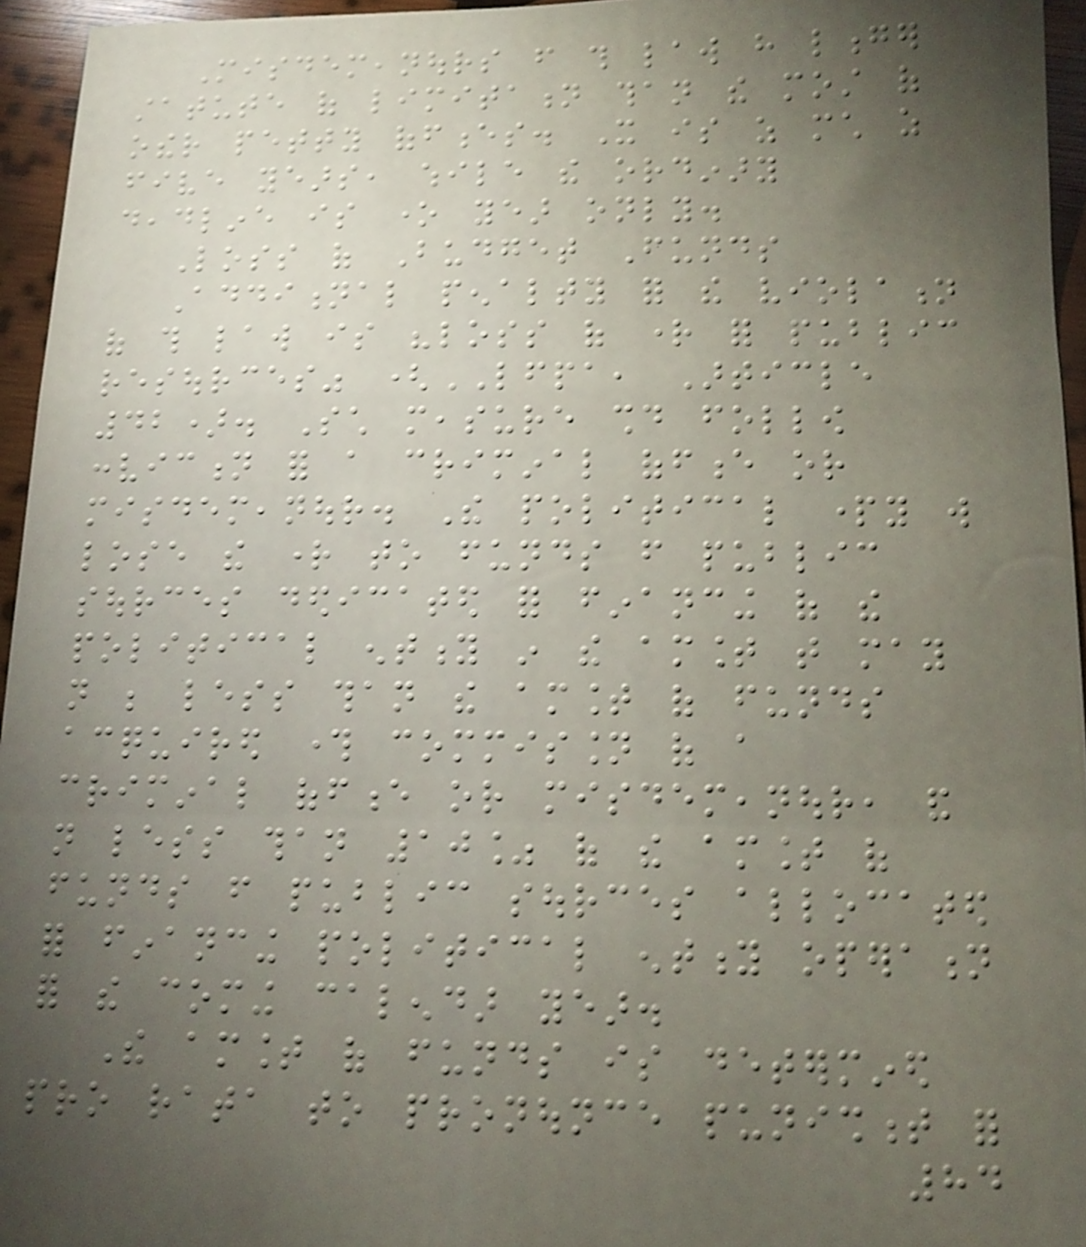Misdemeanours from this law have longer
statute of limitation than the most of
other petty offences. It is as much as
five years, while the ordinary
deadline is one year only.
Loss of Budget Funds
Additional penalty for the violation
of this law is "loss of right for public
resources" (LFPA, Article
42). Such measure should follow
conviction for a criminal offence or
misdemeanour. The political party will
lose the right to funds from public
sources dedicated for financing of the
political entity in the amount that may
not be less than the amount of funds
acquired through commission of a
criminal offence or misdemeanour, and
not less than 10% of the amount of
funds from public sources allocated
for financing political entity operation
for the coming calendar year.
The amount of funds is determined
pro rata to pronounce punishment for
84
